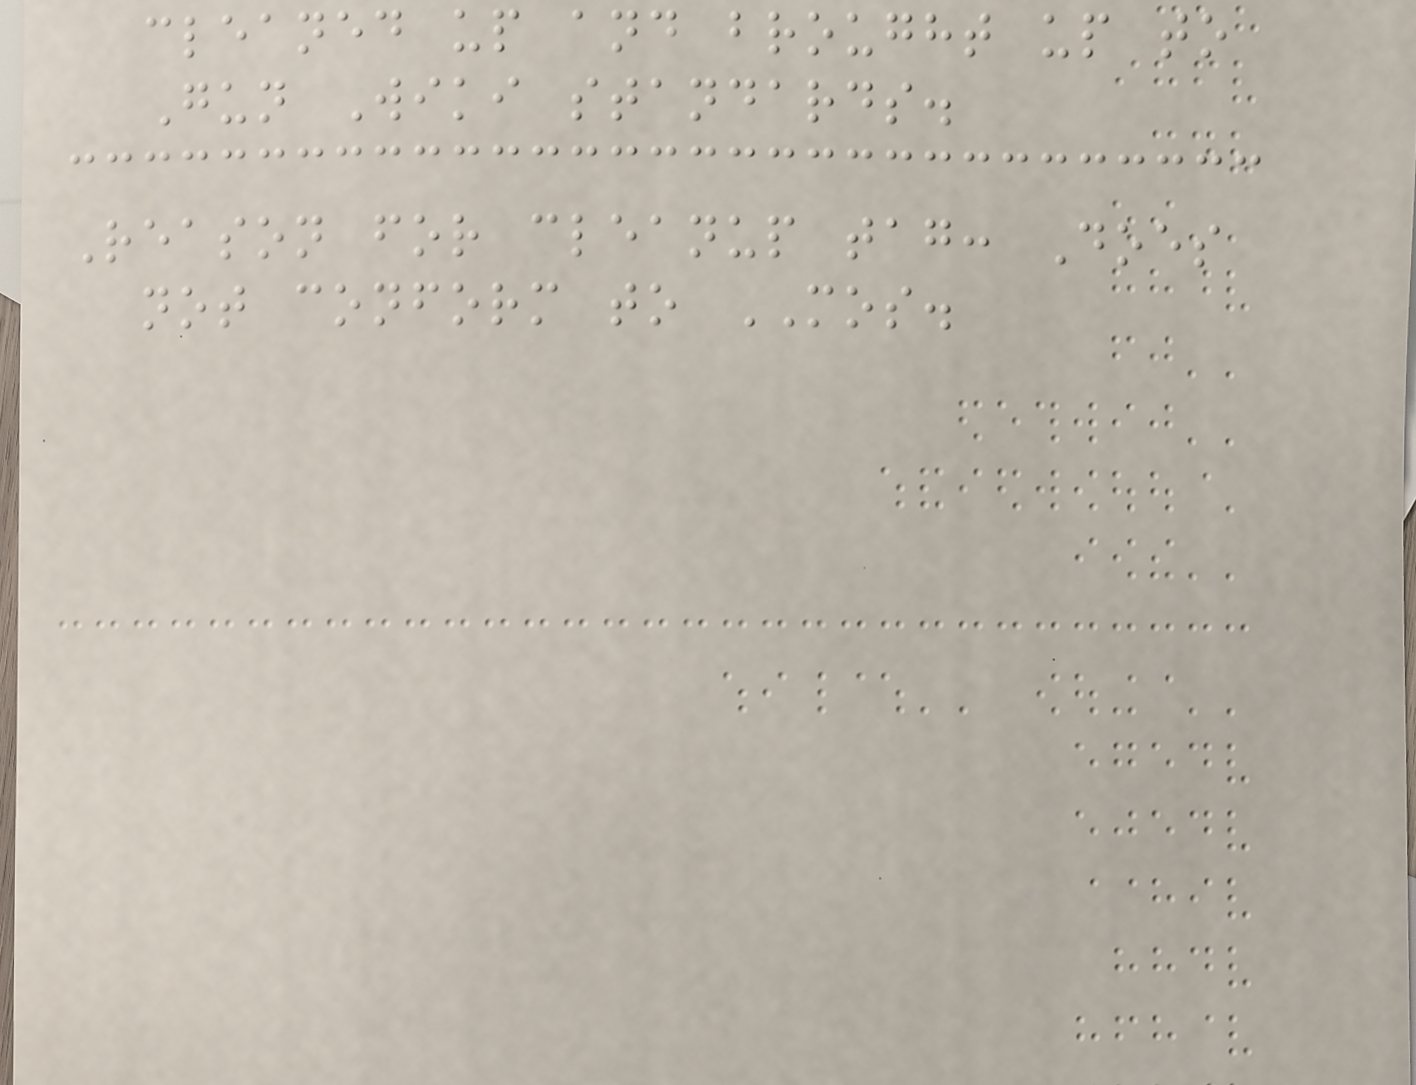cleaned up and brought up to
Gun Wiki standards.
Reason for cleanup tag: Does
not conform to MOS.
